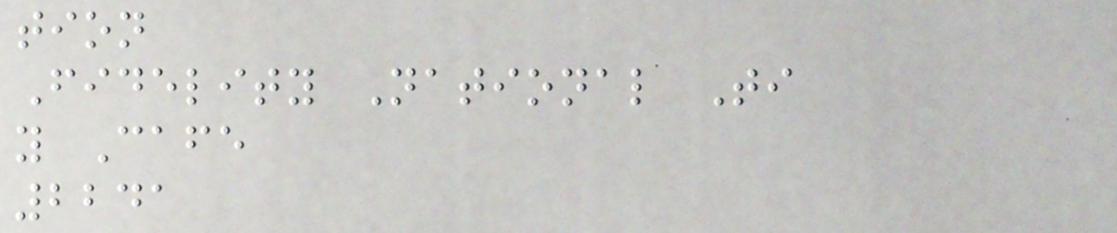tion
Fidelity National Ti
y Cafe
2241
